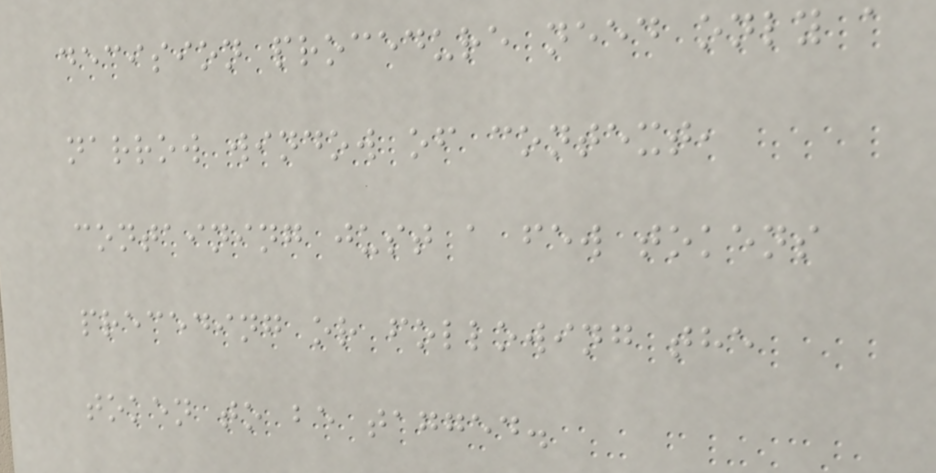decision procedure need only a
narrow window of context,
containing just a few tokens
preceding or following the
token to be tagged.
